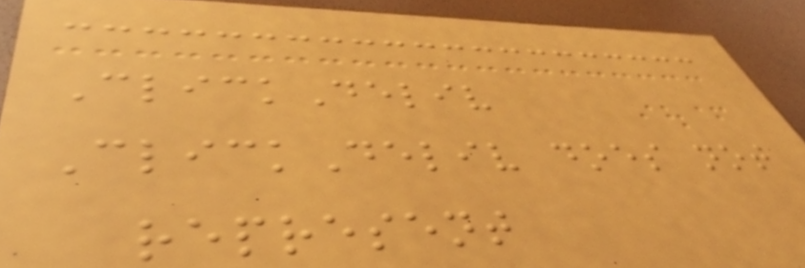ClickDeliv
ClickDeliv does not
represent
